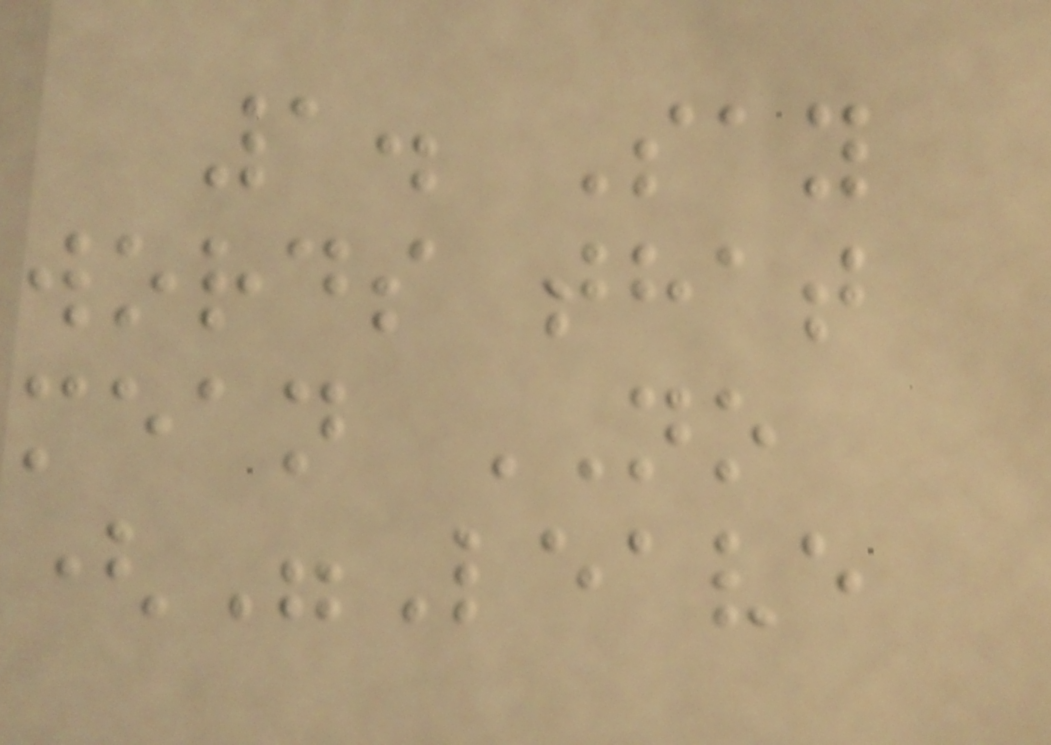1. Say
words that
mean NO
("Leave
